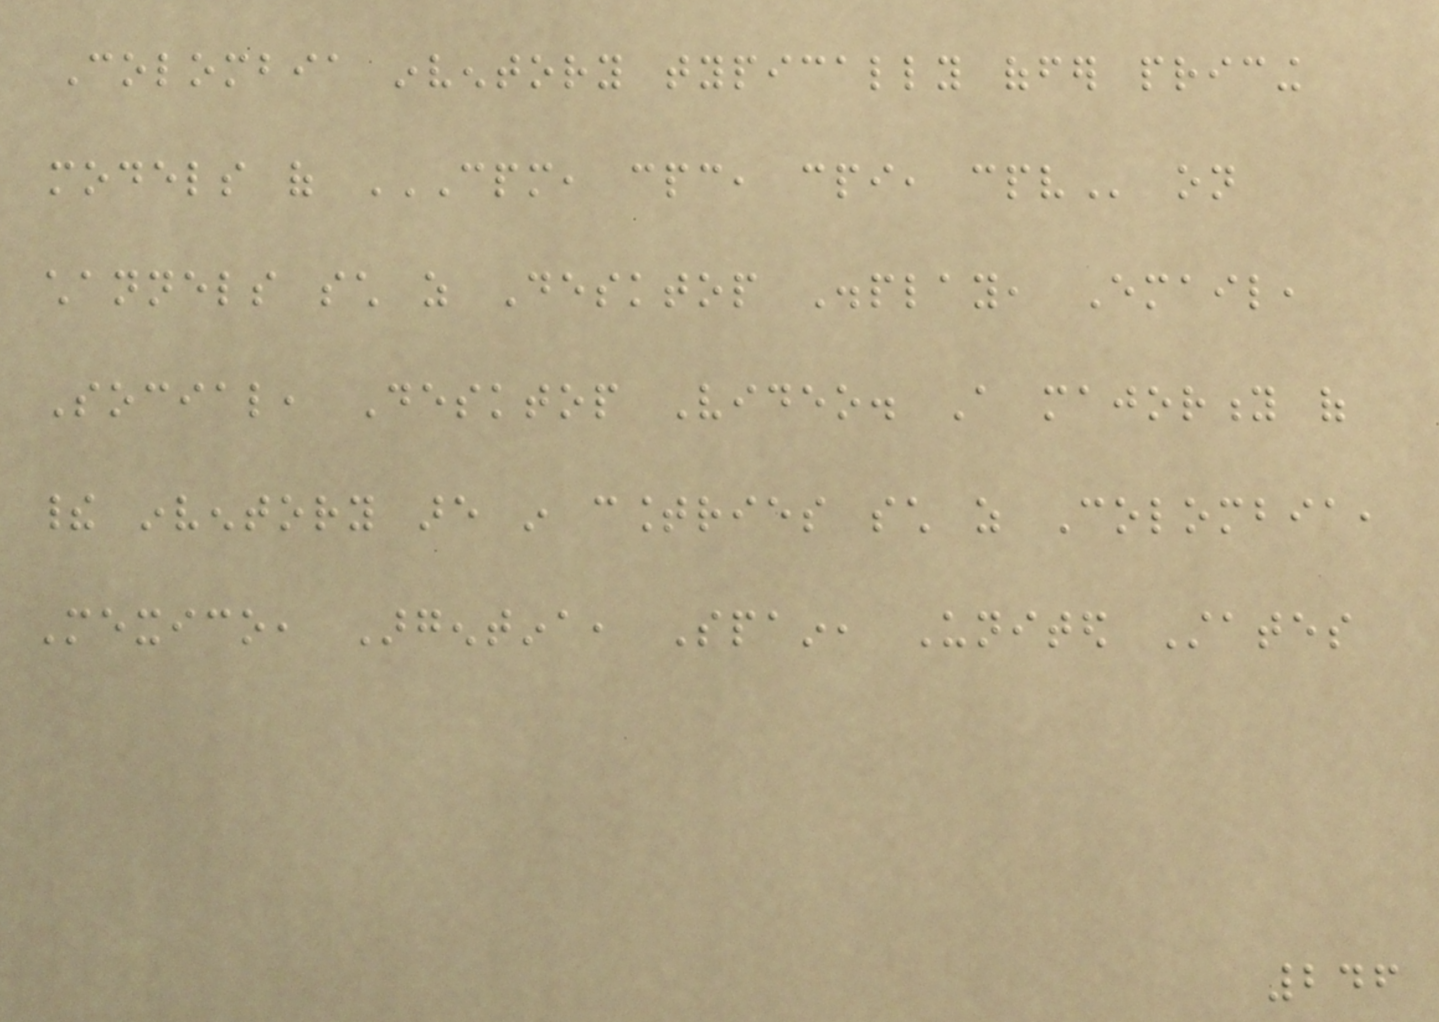Colombia inventory typically offer pricing
models of CPM, CPC, CPI, CPV on
channels such as Desktop Display, Email,
Social, Desktop Video. A majority of
their inventory are in countries such as Colombia,
Mexico, Argentina, Spain, United States
246
